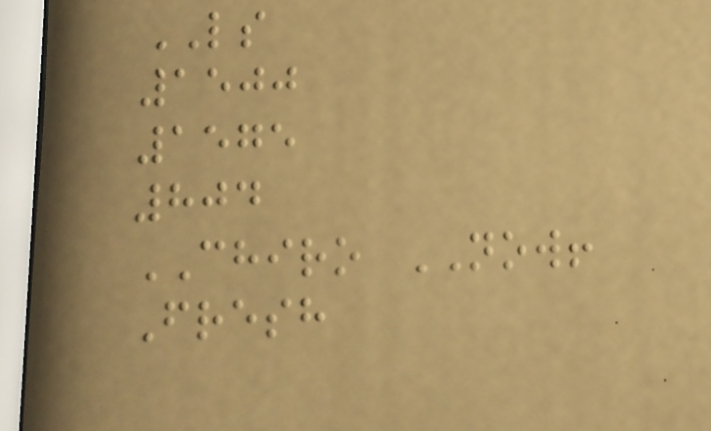LS
1500
1575
804
CHIRO NOW!
Fresh
